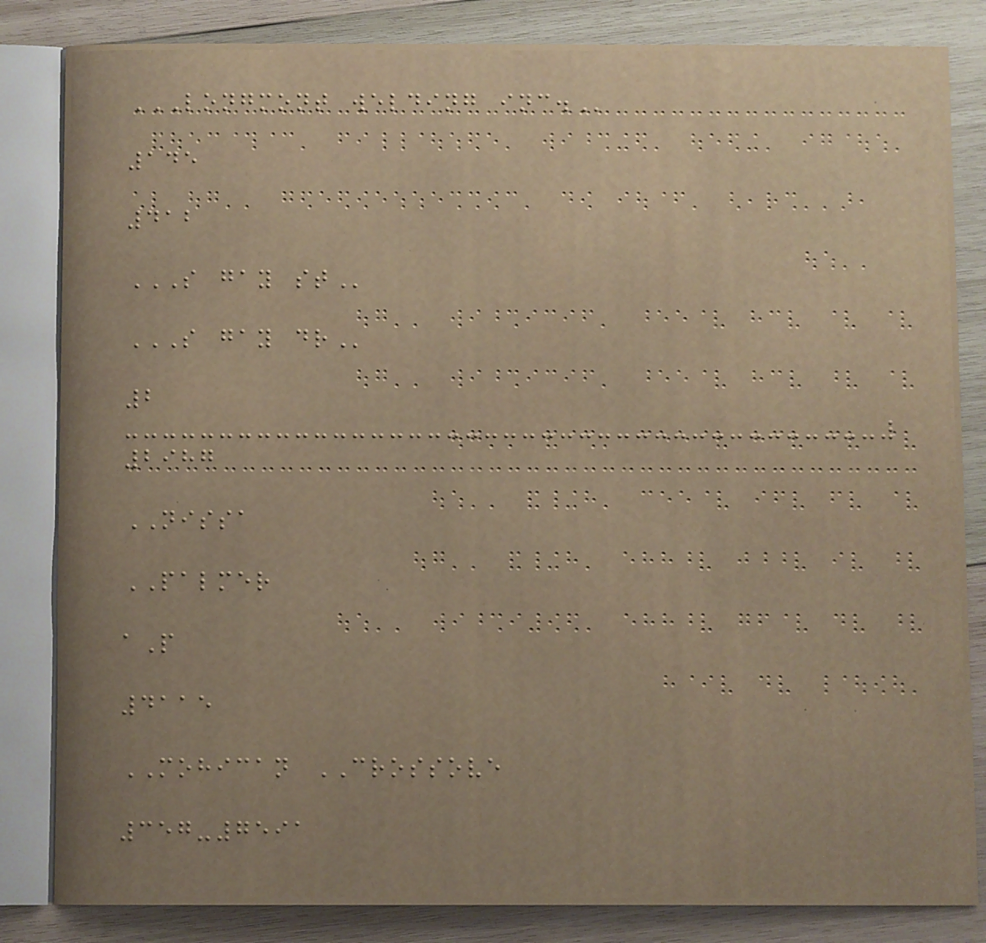LONGMONT WELDING INC.
145
412
S GAY ST
S GAY DR
2
2987
NISSA
PALMER
aP
4115
MOHICAN CROSSOVE
357-7591
